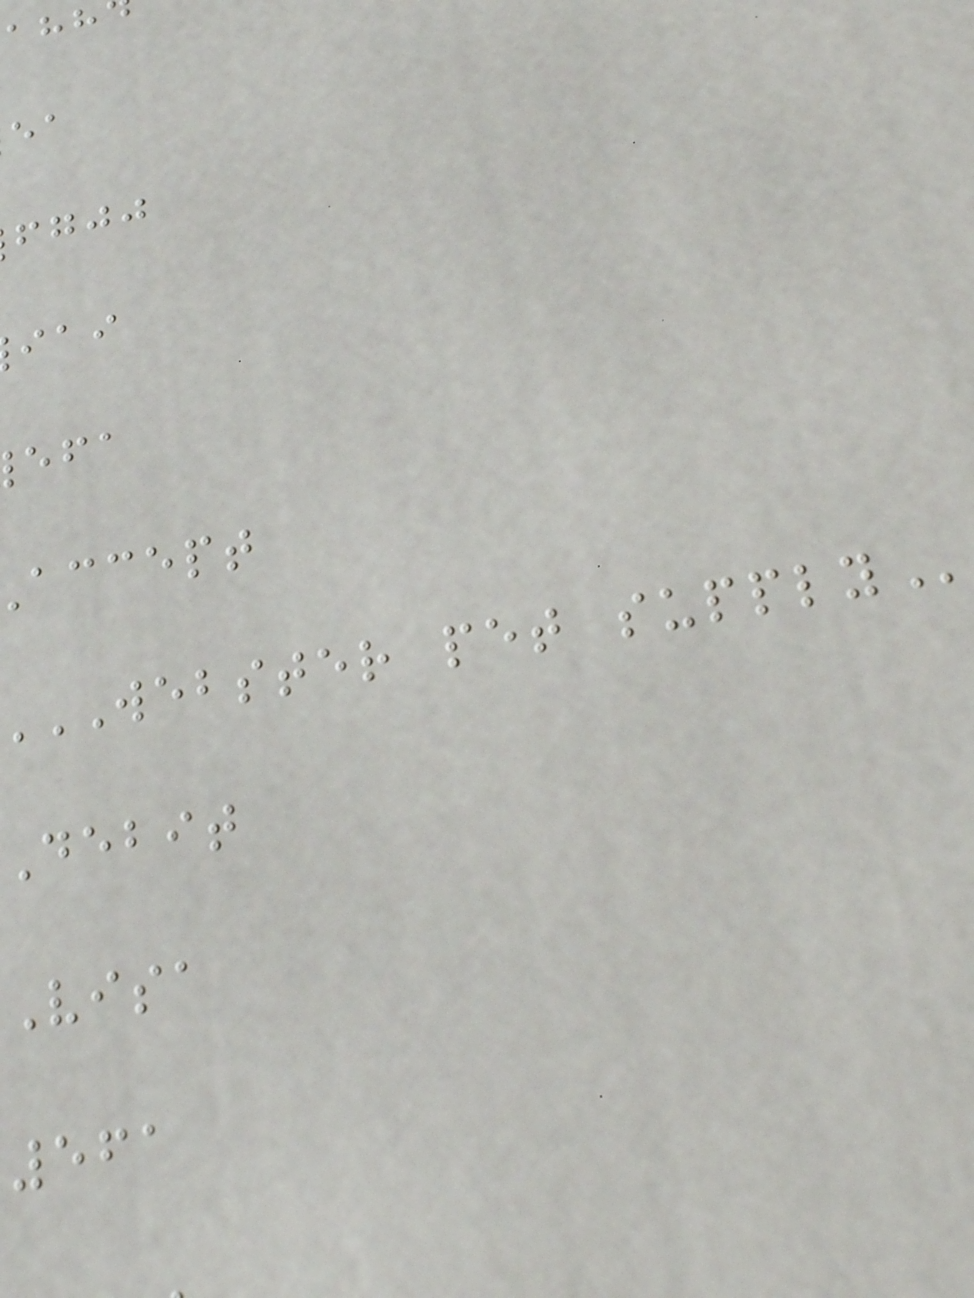fgjj
accept
WEBSTER pet
Debit
Visa
561
